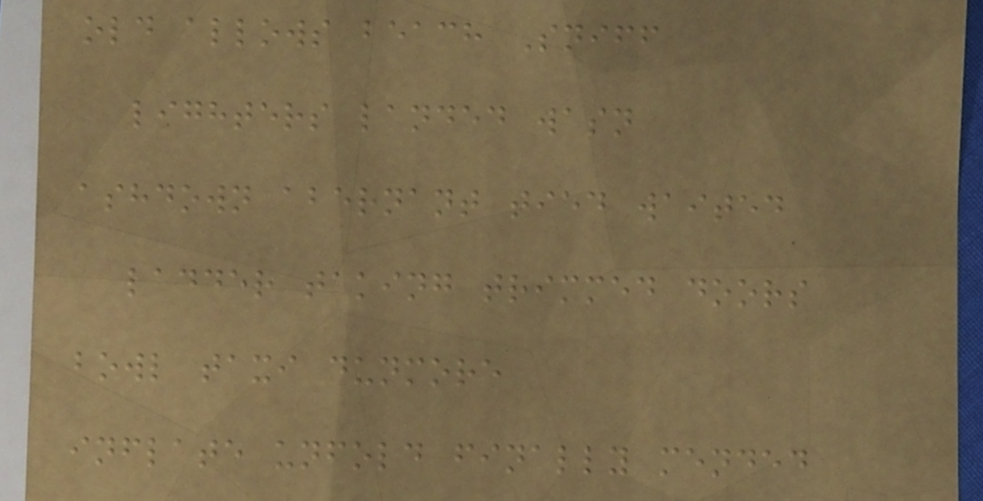old allows beach Sniff
lighters landed wasn
ashdown abernant tied waited
ladder taking trimmed doors
bowl taxi dunmore
inflate unfold finally mended
